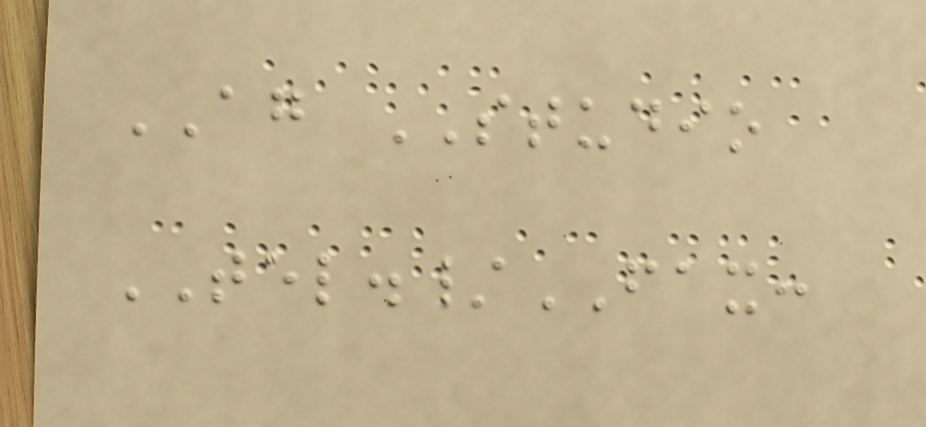AG STUDIO
TEL./FAX:
